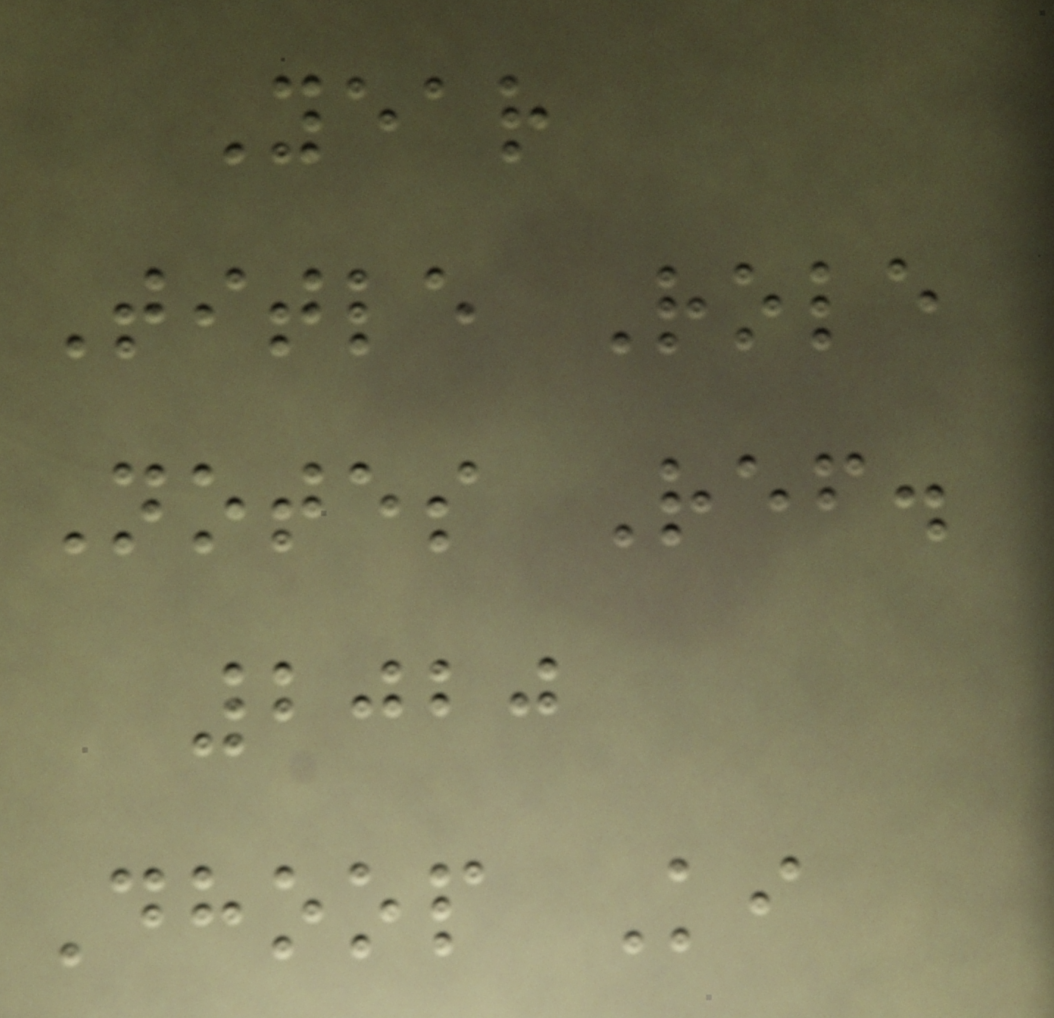Year
Title Role
Notes Ref.
2020
Dhoop Ki
